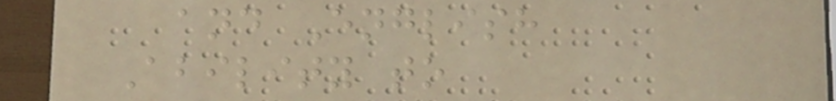and English
Ability to
